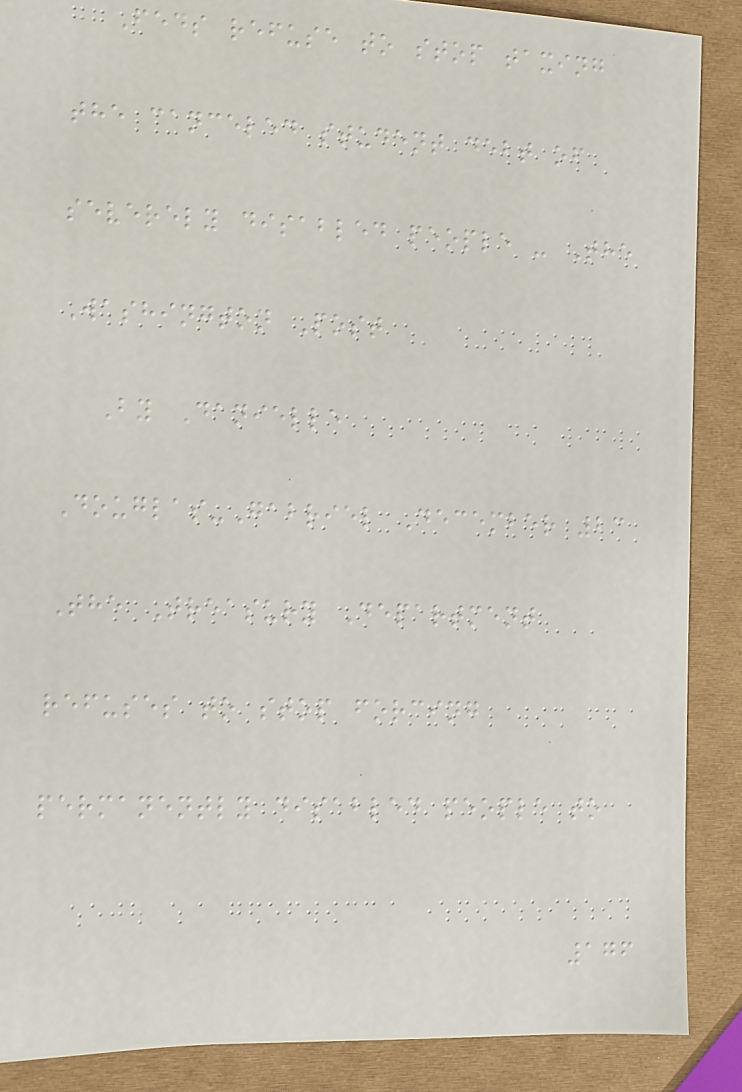Feds refuse to stop taxing
the canceled student debt of
severely disabled people - The
Washington Post
By Danielle
Douglas-Gabriel December 23
The Treasury Department
refuses to stop forcing
permanently disabled people to
176
